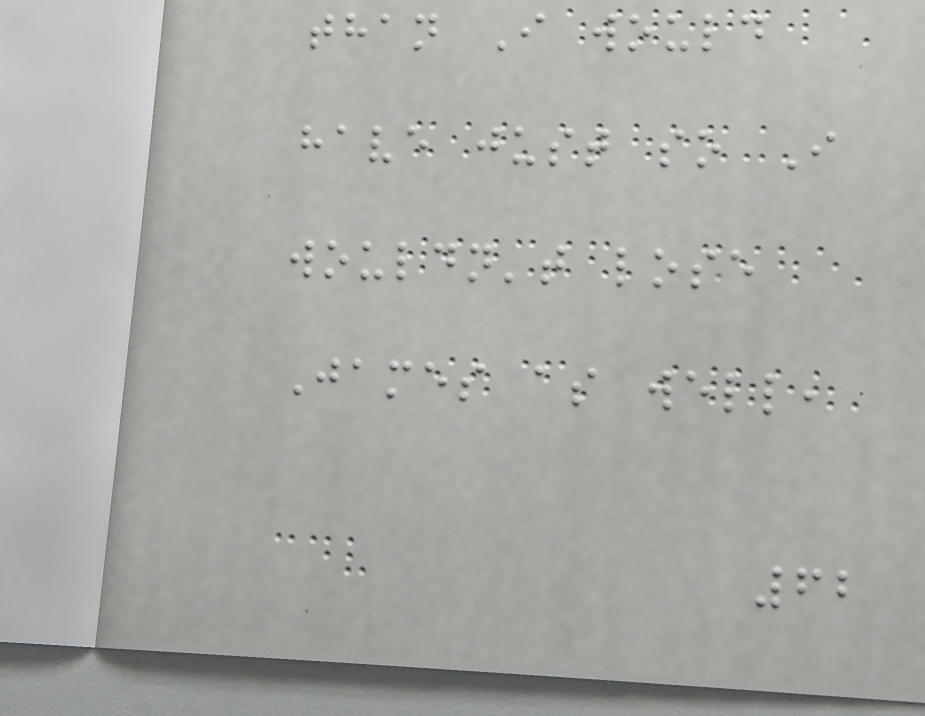than I would
have just so I
wouldn't lose
James as well,
62
